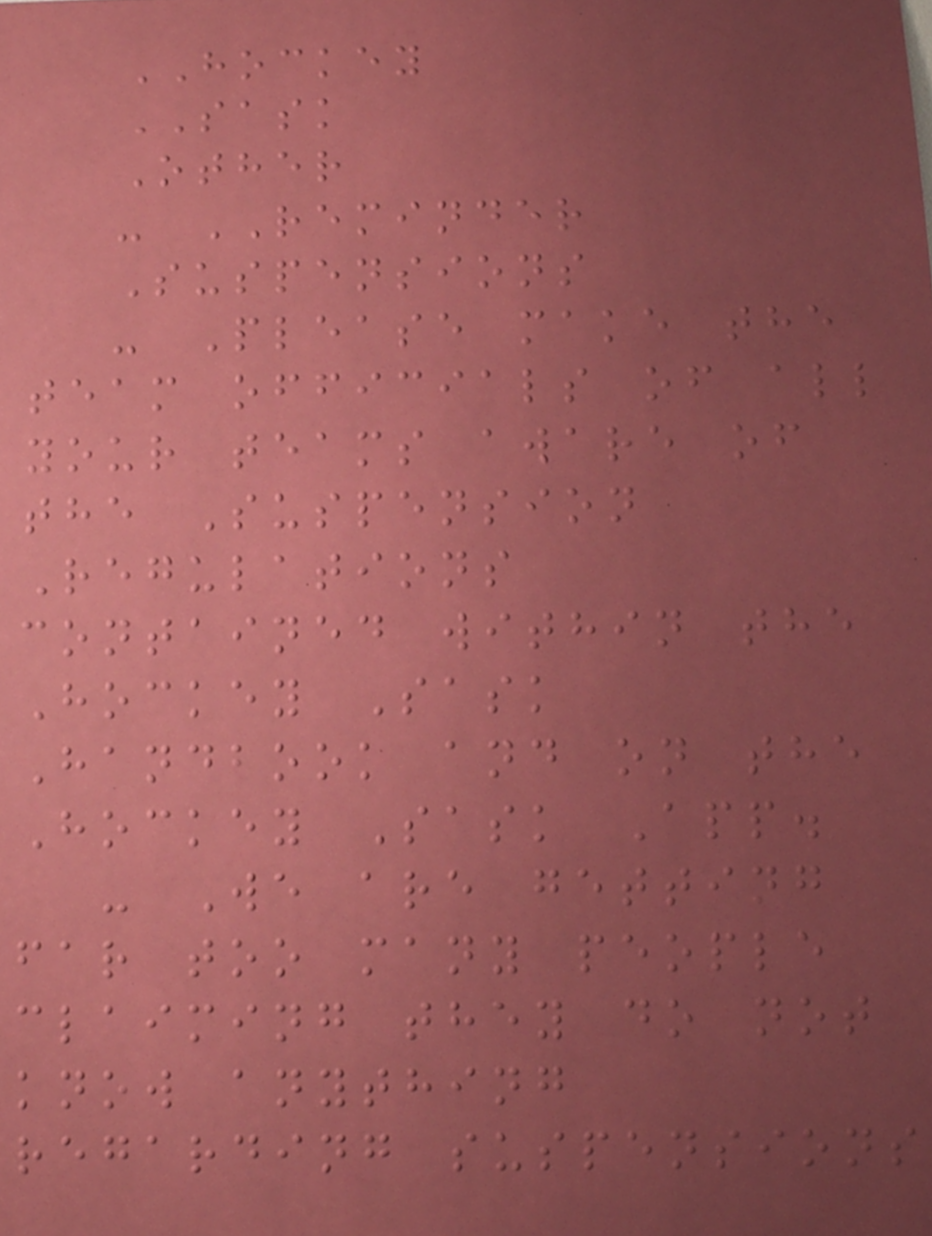HOCKEY
SASK
Other
- REMINDER
Suspensions
- Please make the
team officials of all
your teams aware of
the Suspension
Regulations
contained within the
Hockey Sask
Handbook and on the
Hockey Sask App.
- We are getting
far too many people
claiming they do not
know anything
regarding suspensions
